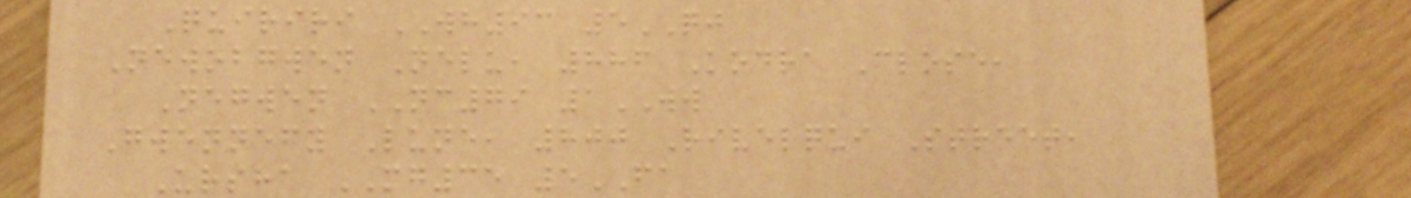Quiriri WH93 5QJ
Newobgwen Nelu, 886 Kodra Close,
Negwen NC79 1WW
Gwennefy Lune, 800 Rivelqui Street,
Ursha MG35 5FA
